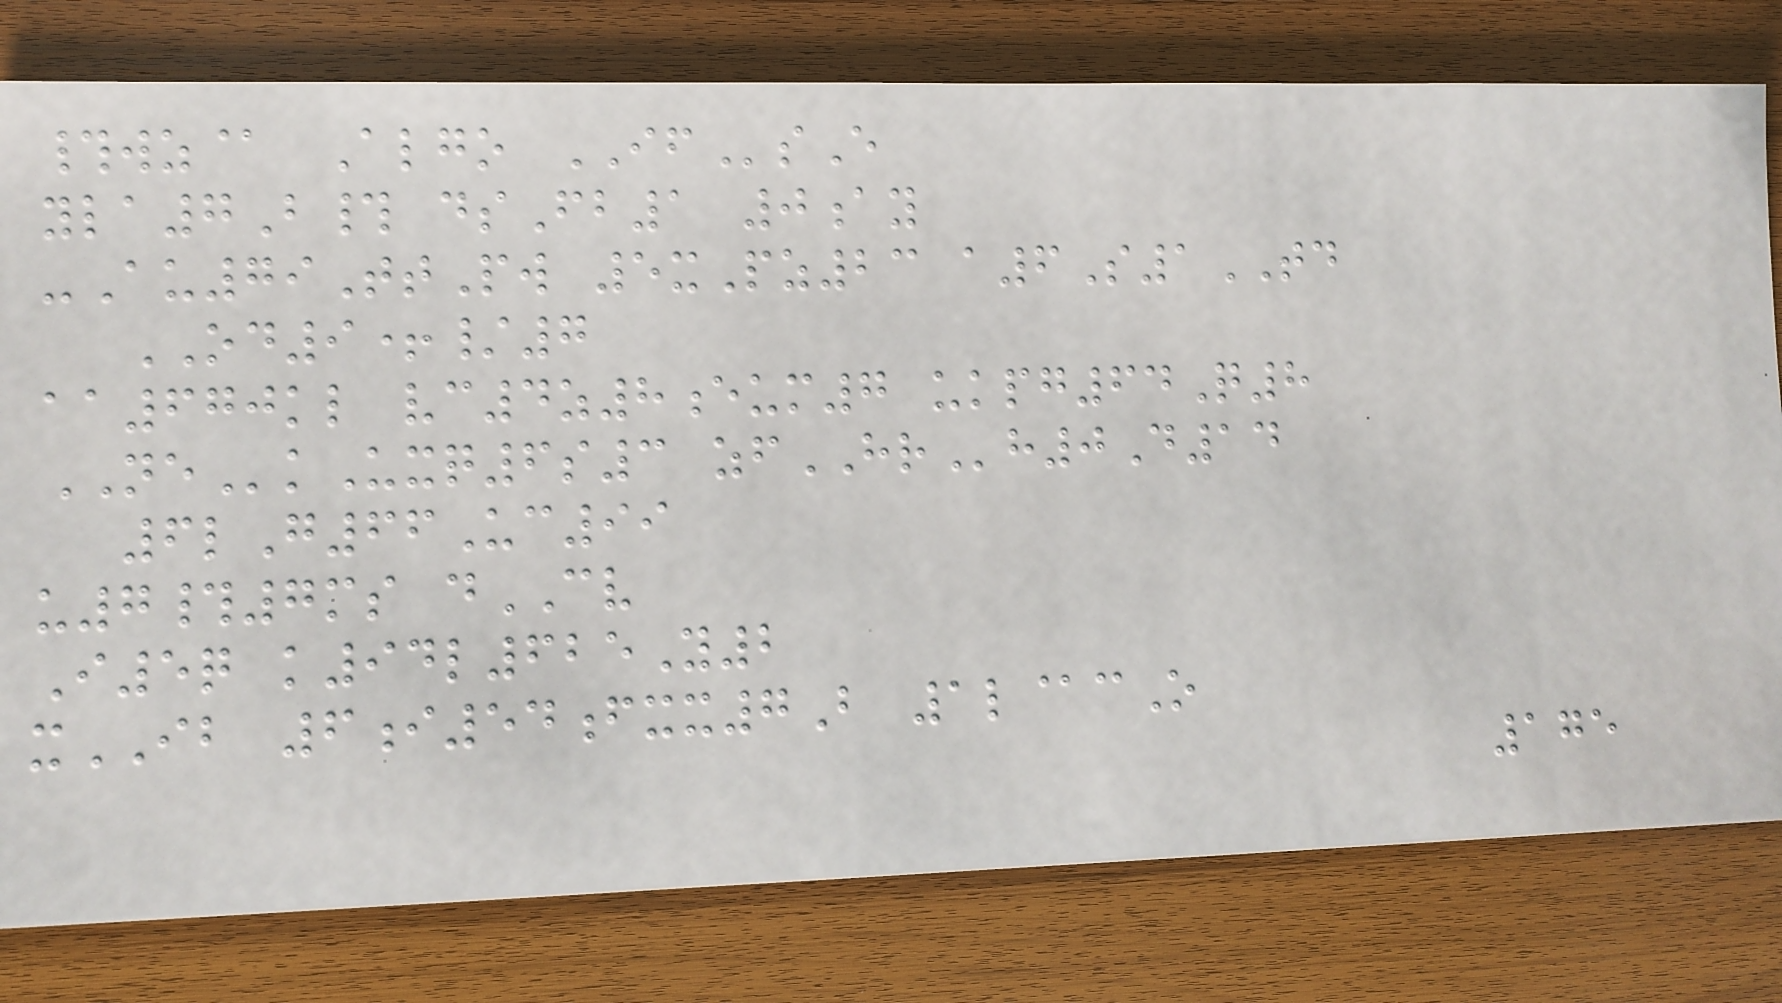#wz@ Algo IFsE
yla7B# dsFb1 0ay
-Au79TtPw 5xPz23 a6S1TD
OD9+/7
aa670kl vc4z8eum7 ukpg64Q8
NEkUxq6s3 zfHRh0D14
6lG66Uc99
u7#7ms dCV
I5q k94l625Y2
xIB 6i54fxx7B 1l@cO
175
